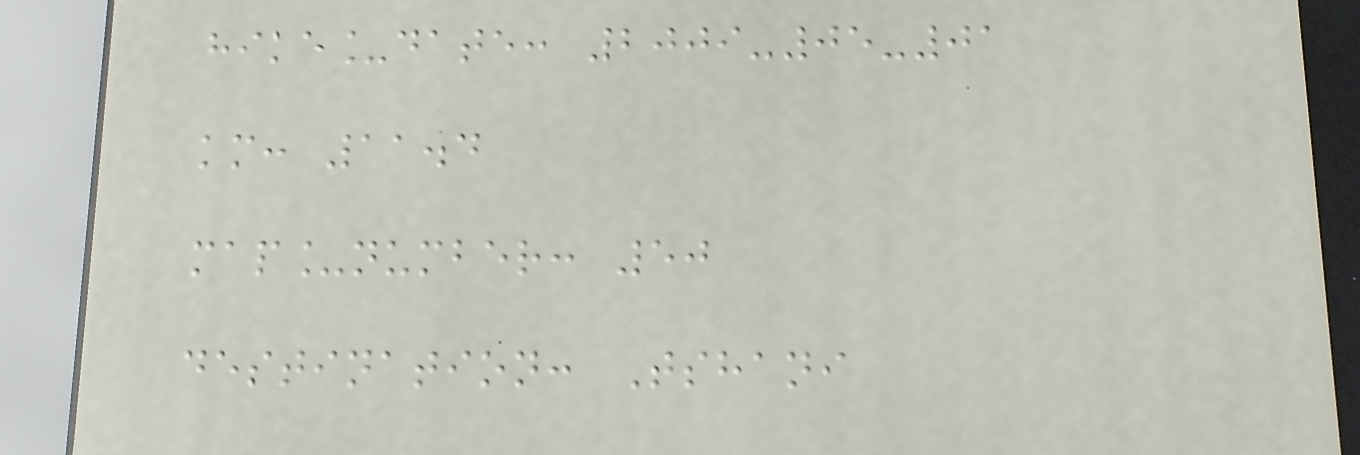hike_date: 2009-05-01
km: 11.4
map_number: 50
destination: Tshani
